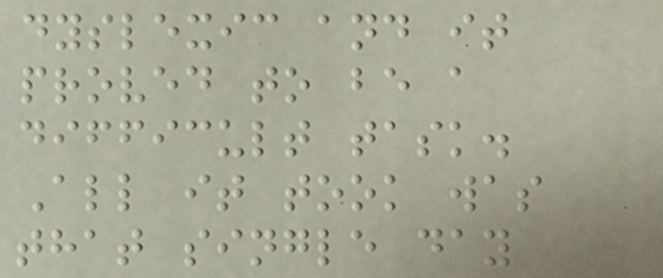dyslexic and it
proved to be a
difficult task.
All it took was
that single day
